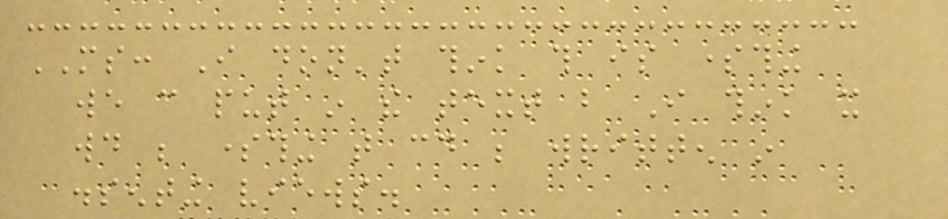MS: I don't think this is something
we can put in the text but I think it
would be something that could be written in
dissenting views.
